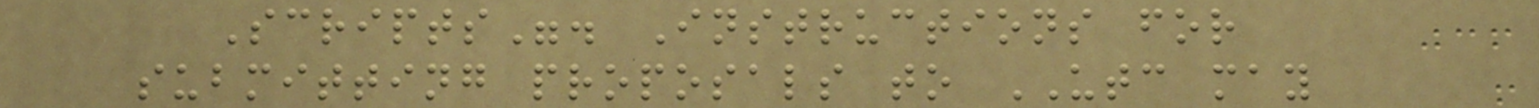Scripts". Instructions for
submitting proposals to UTC may
